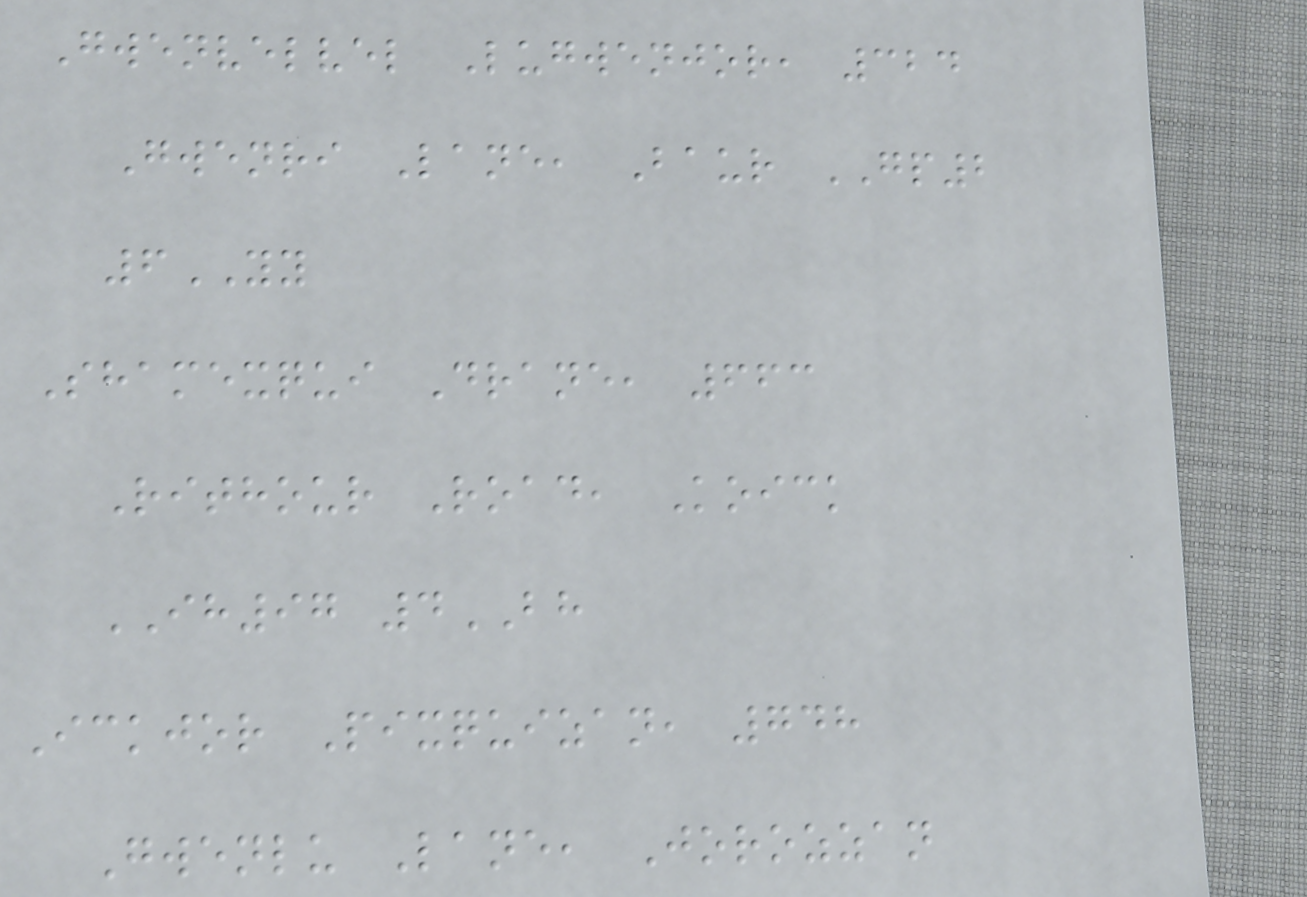Gwenvelvel Lugwenjor, 324
Gwenri Lane, Baur GP2
6YY
Shamexqui Drane, 663
Rithour Road, Koick
IH97 4BH
Ickjor Pixquizan, 748
Gwenlu Lane, Jorozzan
